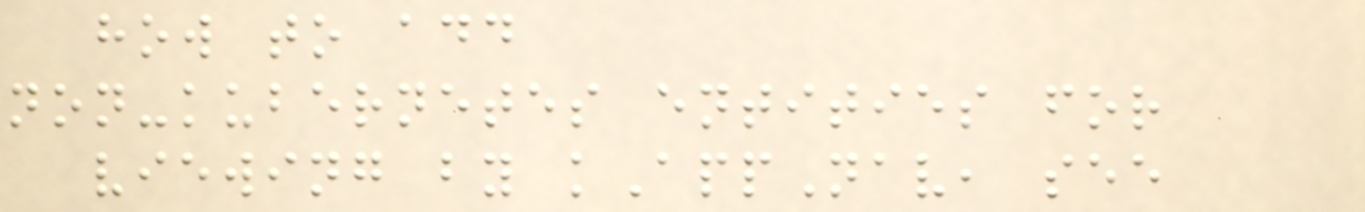how to add
non-kubernetes entities for
viewing by kAppNav, see
